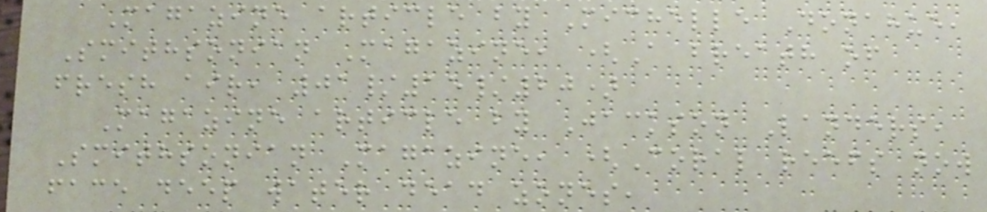Magazine article by Michelle Donahue,
Smithsonian Magazine, (A breath of
fresh air, 01/15/20)
Magazine article by Jackson Landers,
Smithsonian Magazine, (Coral reefs now
face deep water dead zones,
